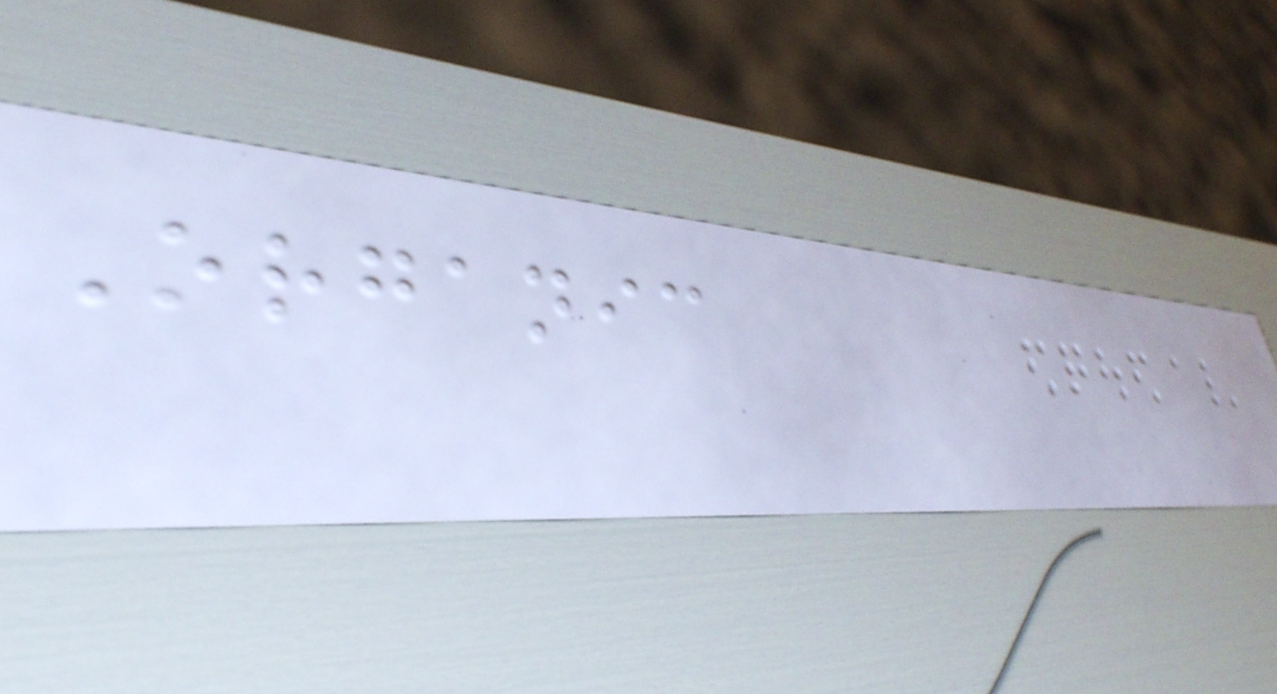Organic
